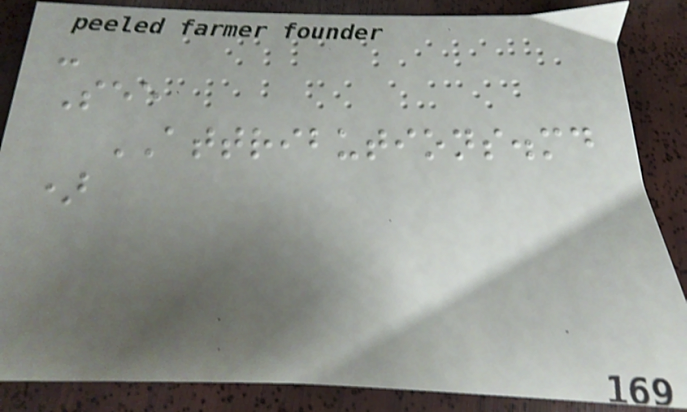-
See
ATTRIBUTIONS.md
)
